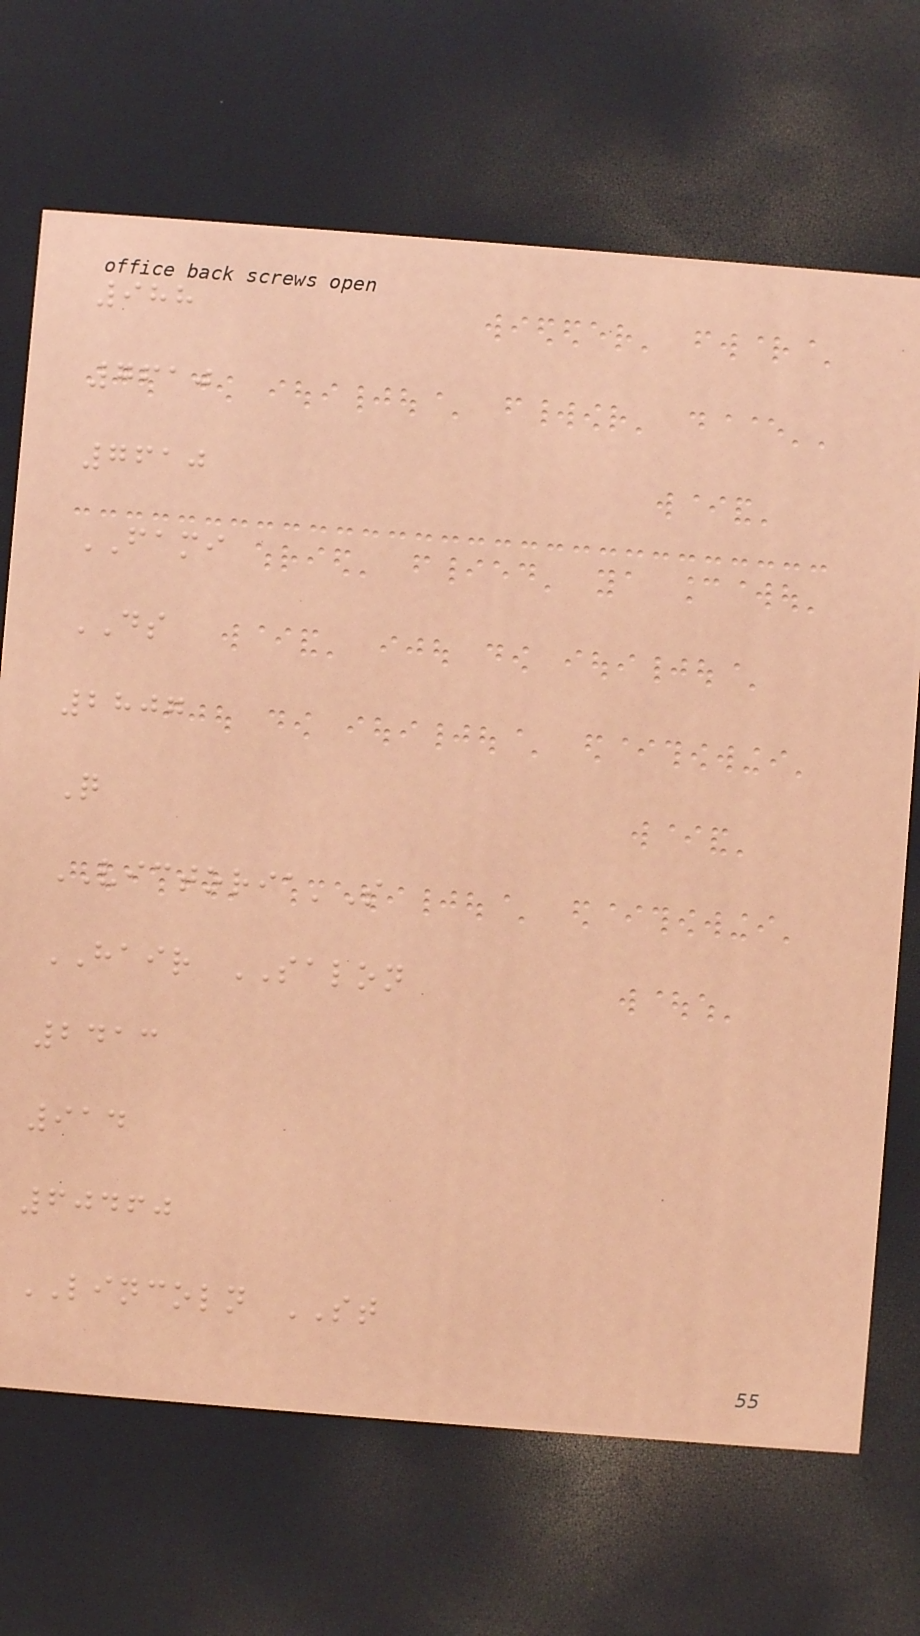988
7610
7610
FAMI
DS
2807
Q
VICTORIA'S
HAIR SALON
2413
914
60460
LINCOLN ST
